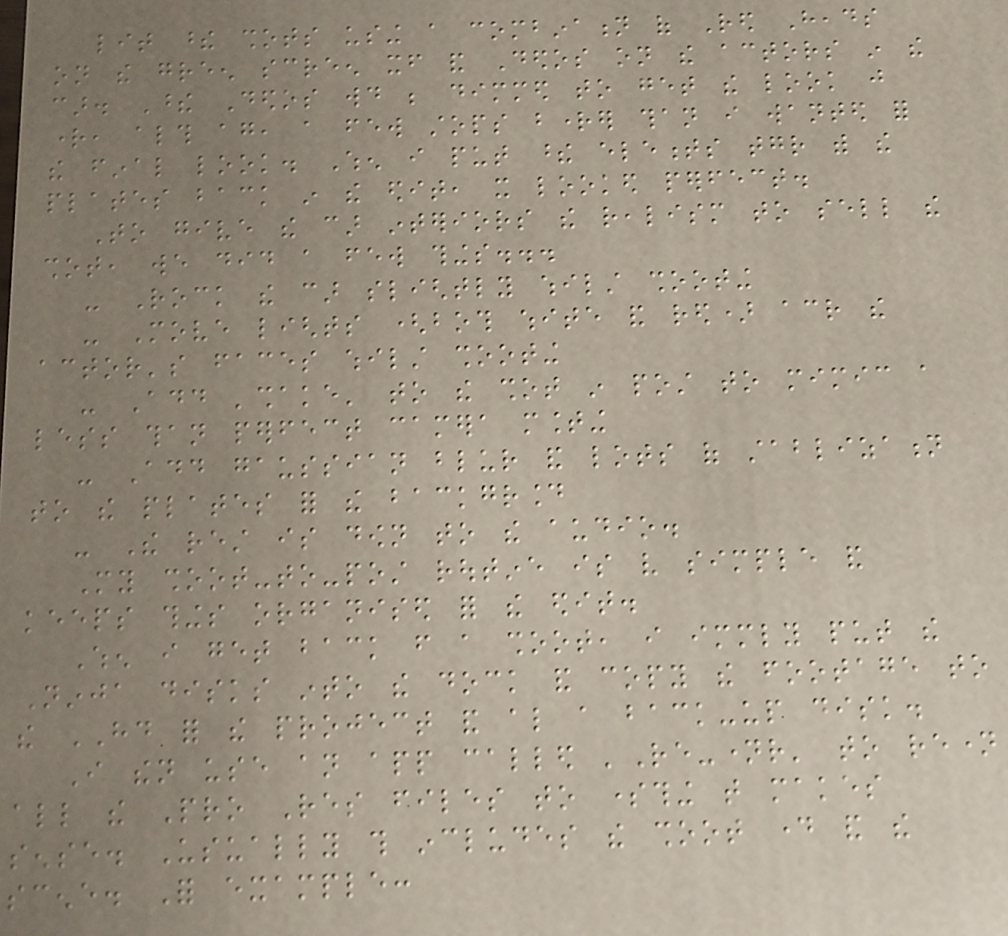lit these shots using a combination of Red Heads
on the green screen itself and Dedos on the actors in the
car. These Dedos would be dimmed to get the look just
right, although again, a few stops brighter than i wanted for
the final look. When i put these elements together with the
plates back in the edit, it looked perfect.
To give the car interiors the realism to sell the
shot, we did a few things...
- Rock the car slightly whilst shooting
- Move lights (both white and red) across the
actor's faces whilst shooting
- Add 'shake' to the shot in post to mimic a
less than perfect camera mounting
- Add gaussian blur and lots of stablization
to the plates for the background
- The rest is down to the audio.
My shoot-to-post routine is very simple and
keeps things organised for the edit.
When i get back from a shoot, i immediately put the
Ninja disks into the dock and copy the footage to
the HD for the project and also a back-up disk.
I then use an app called 'Re-namer' to rename
all the Pro Res files to something that makes
sense. Usually this includes the shoot day and the
scene. For example:
